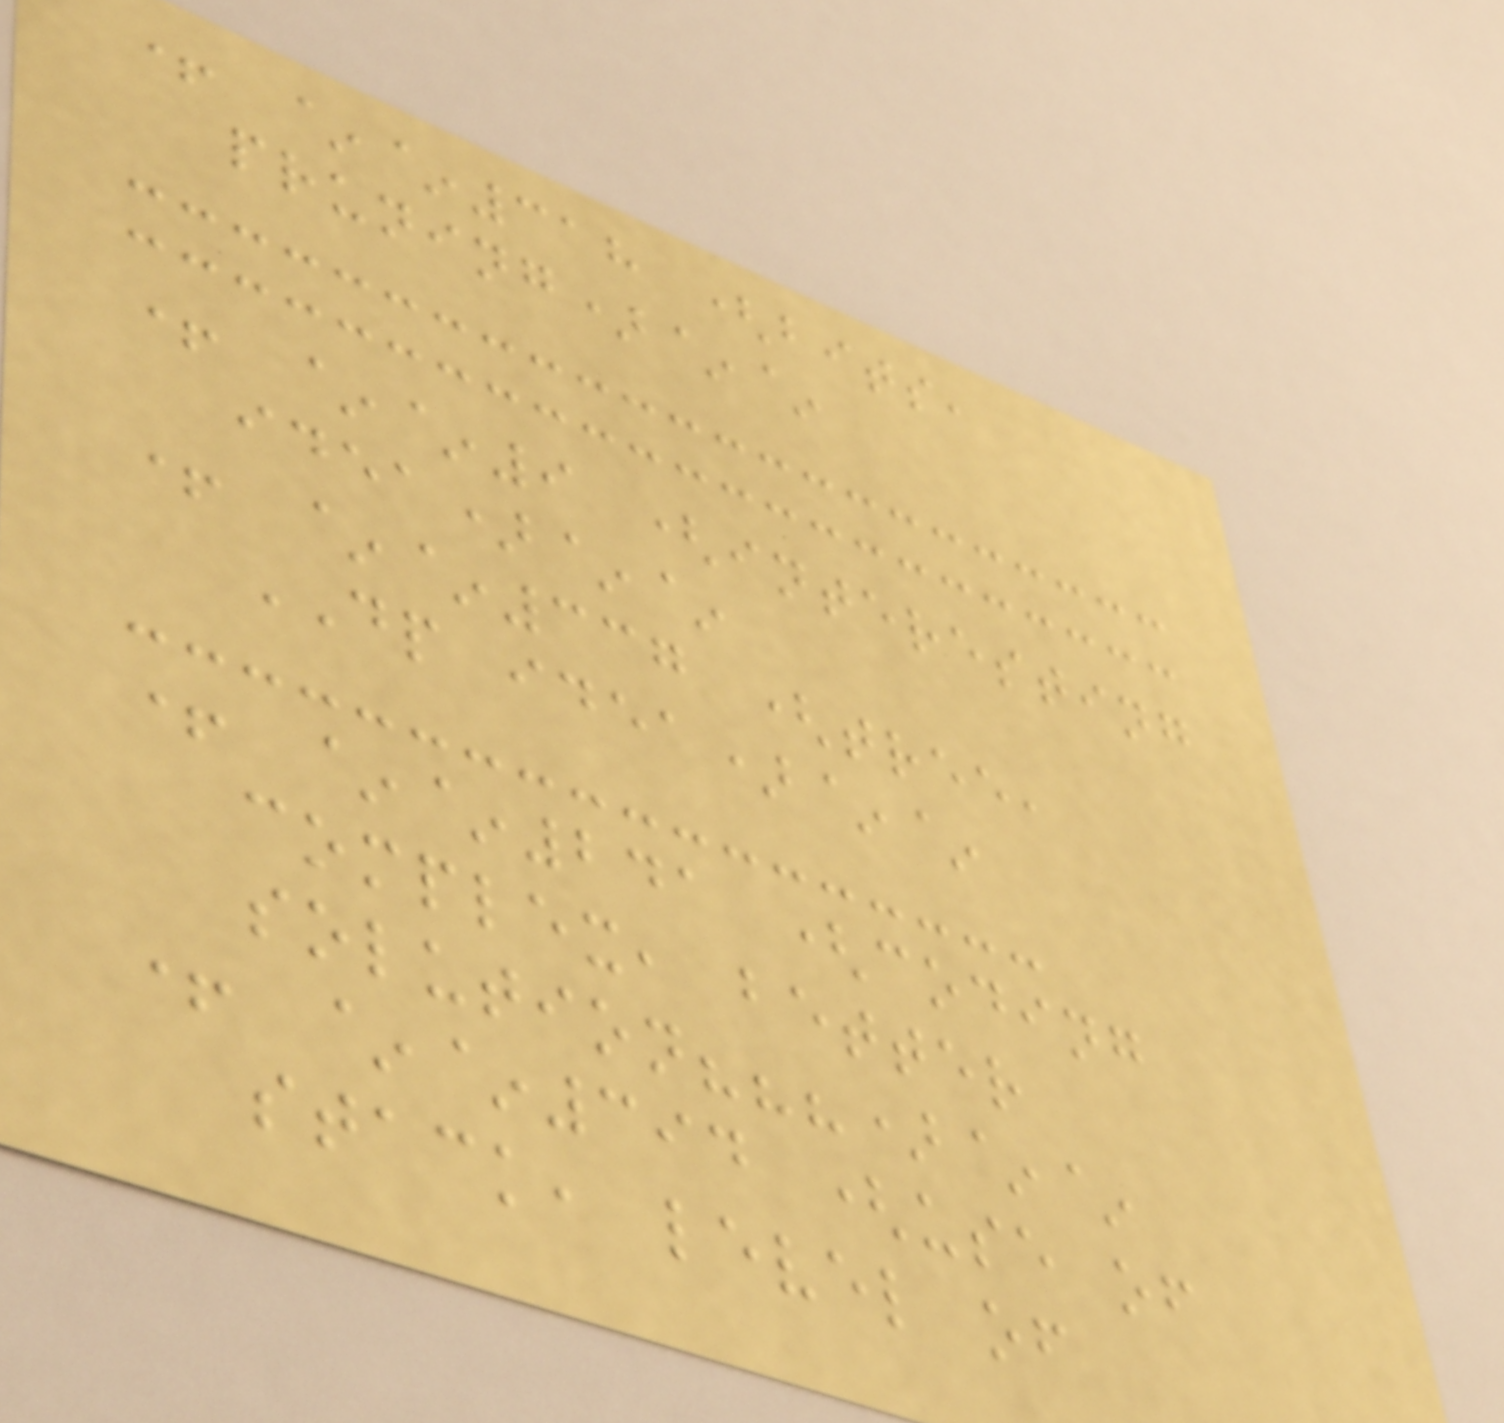+ ~~318 (bits,
pruning)~~
+ ~~9 (interesting
idea)~~
+ ~~337 (tree,
DP idea)~~
+ ~~241 (coding
complex, better
solution???)~~
+ ~~394 (use of
stack, level of
